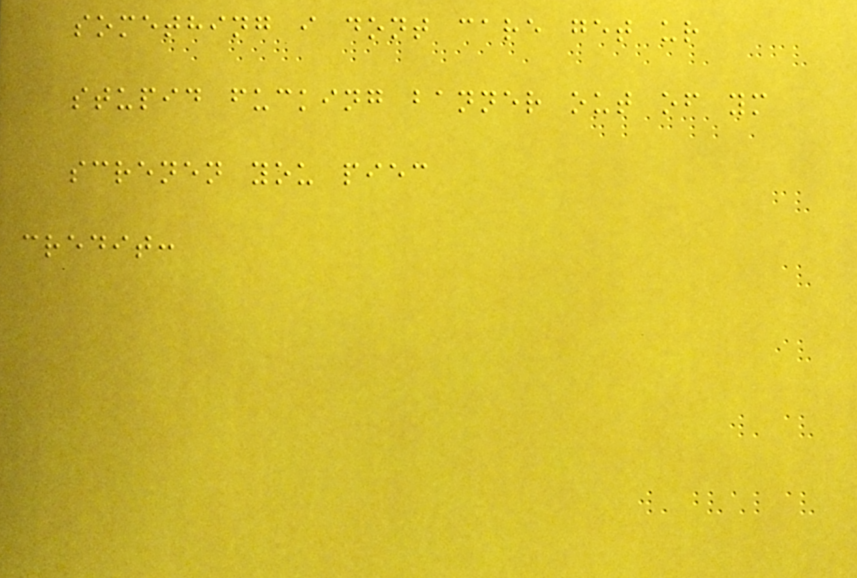something i dont care get ur
stupid fucking banner out of ym
screnen you piec
credit:
